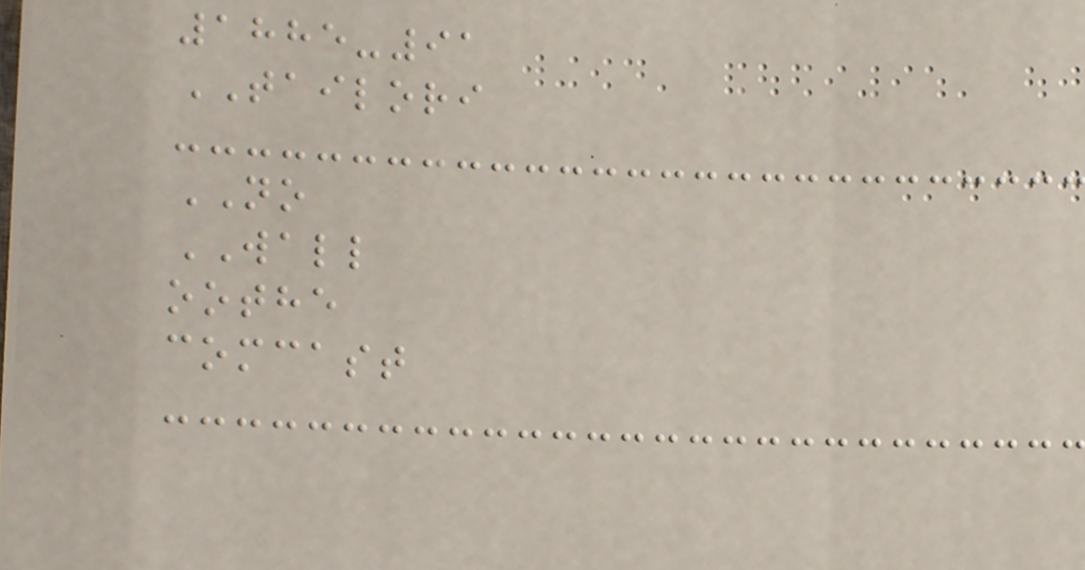1885-91
TAILORI
NO
WALL
oothe
comcast
